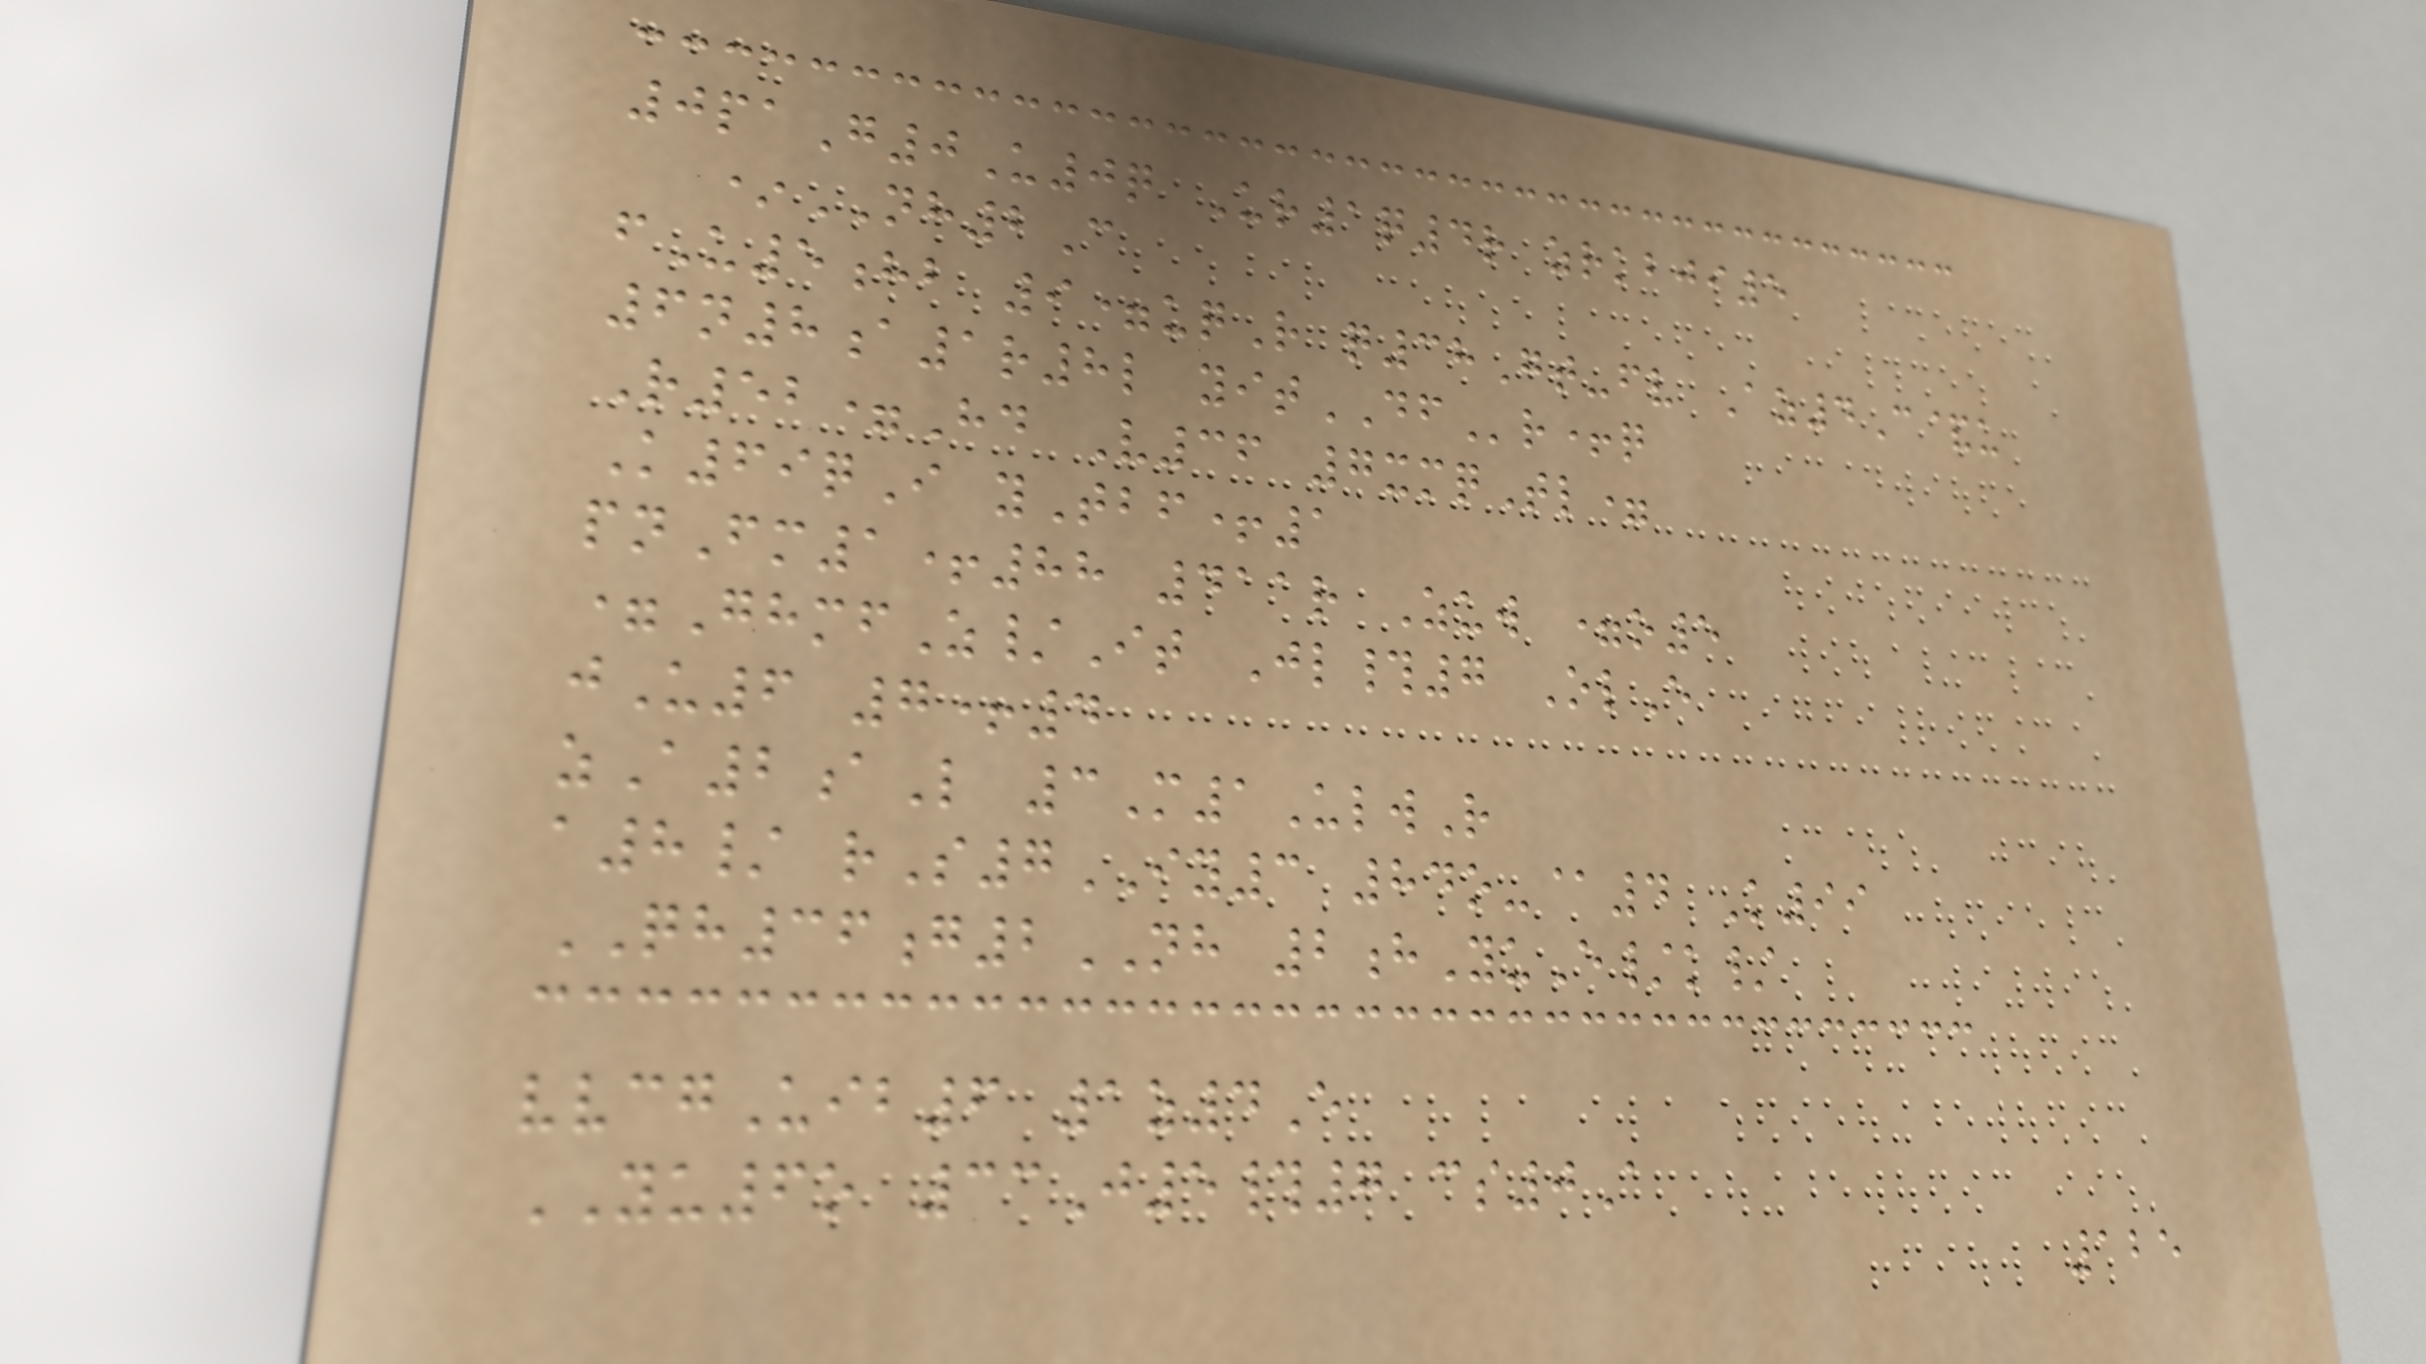0paG0U0q Ur1q4r zrkbji5
*NH2C
fU5hb 9=uqR q38Gt-fv Az4C&u
6n8a1r8l yitDFr+q
R52=Hd V36 7xmqTl=
K69qI yTbf+1
pnFm1+88 411r Zuw =o5
=GhmfZ/It Jl#7 OlE
jU6 7+4
zA2aL 3M1UlwR
a8/ rS7IY3 84o-@4 K99
QH36g2NH 2hYuE/k/
vvcgUib6 1z4E
YU6o 33J5#7 cs0A
125
